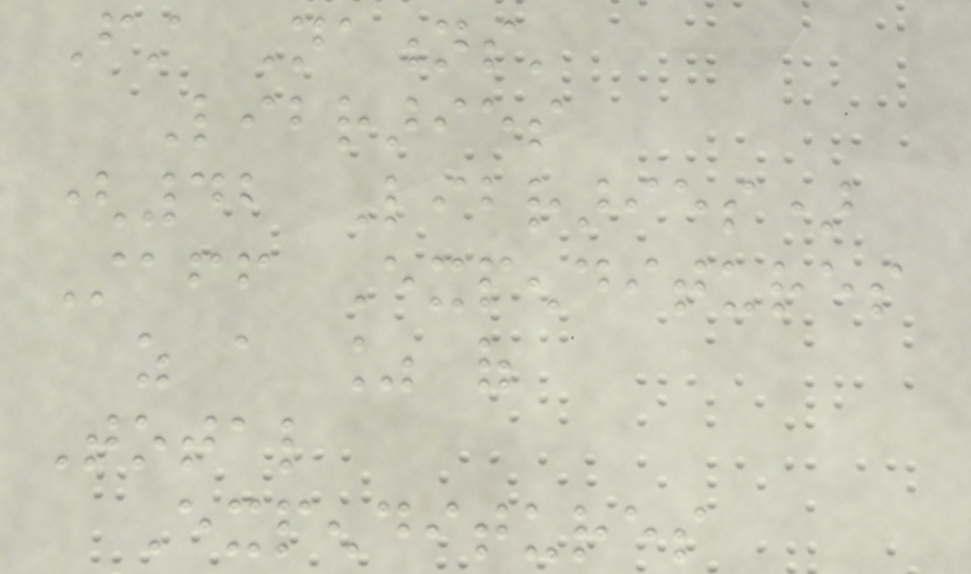First Nations'
Libraries
(42 Libraries)
Staff Expenditures
as a % of
Total
Expenditures
